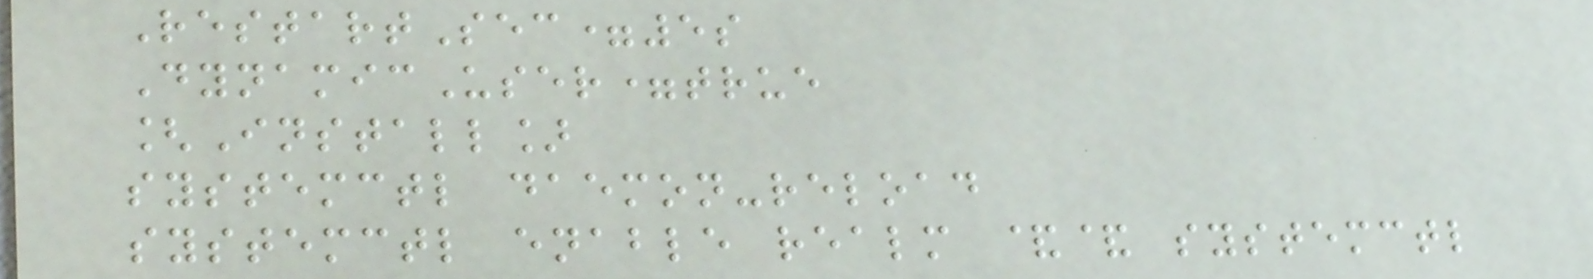RestartSec=5s
DynamicUser=true
[Install]
systemctl daemon-reload
systemctl enable realm && systemctl
